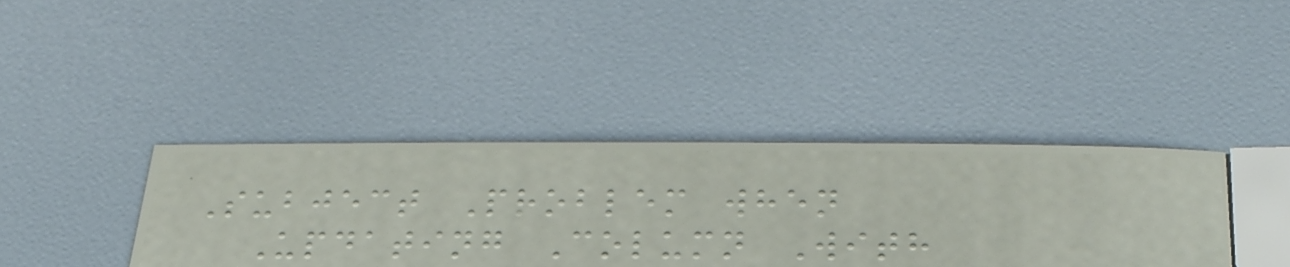Subject Problem when
Updating Column With
